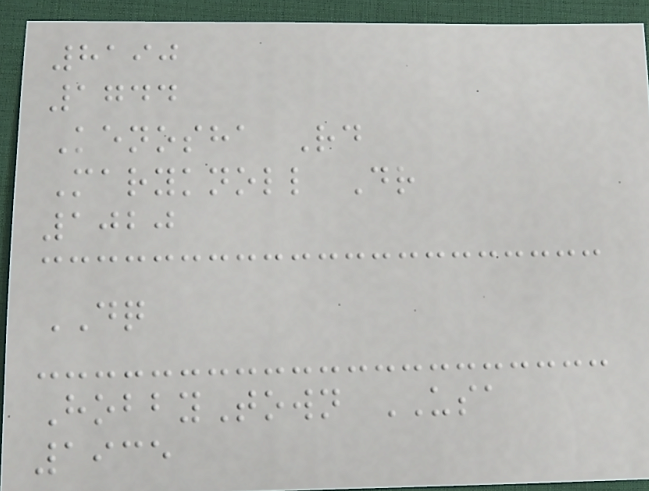8190
1744
Kenosha Rd
Maryknoll Dr
1020
DQ
HobbyTown USA
1935
